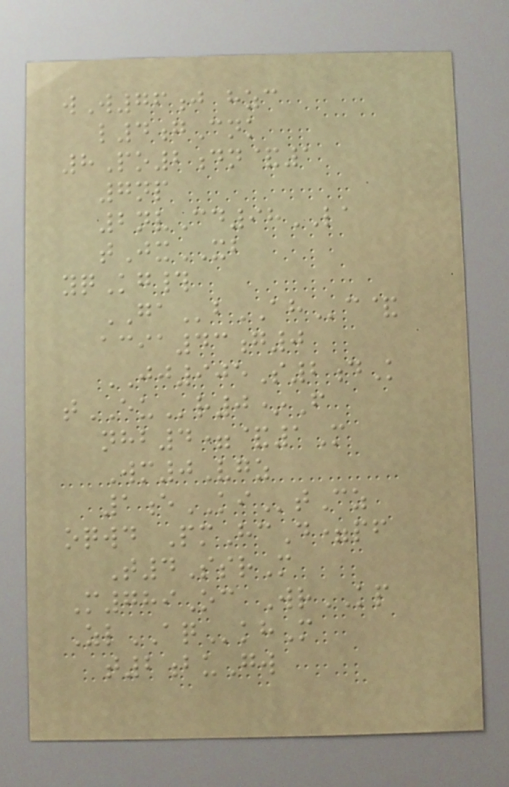wW76j hzc
l4gCnk
8Po2dn&1
7np
2nvCd98LA
tJxXB
yqKg#
GAbAHc&
acia43g0
JJ905S2dK
tEUr0*F
nhb4=&1M
Wm0Vgz
1eKItCz
oqwd PmHcD=pf
T4SsrM
M789Oc WrKP
ZlAQkhM
t2buGw
